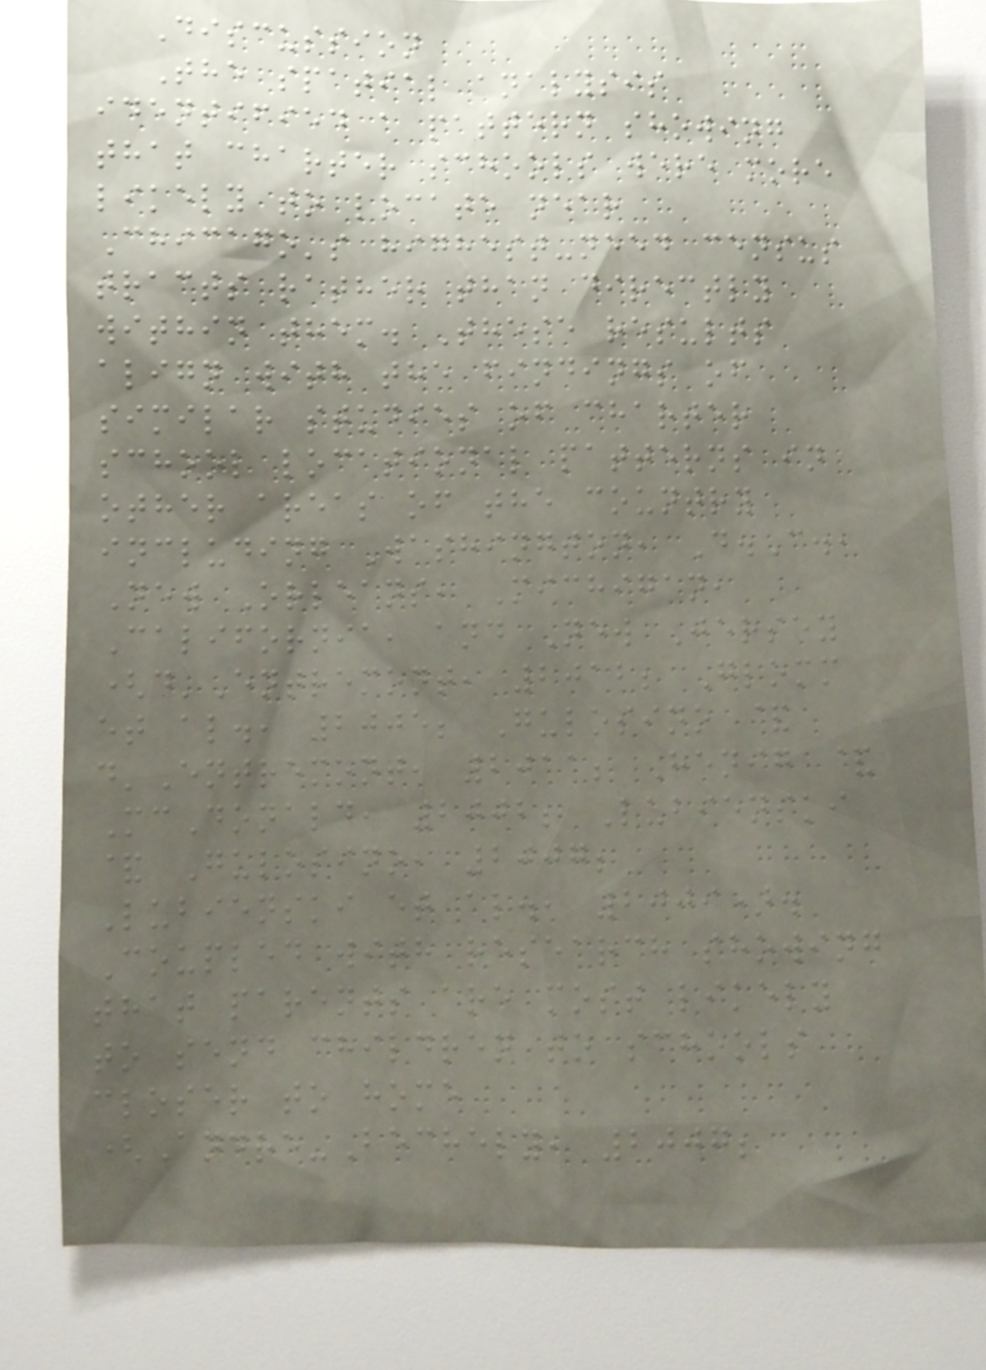Discussion
The spatial analysis
identified a pattern showing
that charter schools were more
likely to locate near
Chicago's highest-need census
tracts rather than directly
within them. These results
align with the findings of
similar studies of charter
school locational patterns in
other areas of the country
including Washington, D.C.,
New Orleans, Michigan,
California, and New Jersey
(d'Entremont, 2012; Glomm
et al., 2005; Gulosino &
d'Entremont, 2011; Henig &
McDonald, 2002; Lubienski
& Gulosino, 2007;
Lubienski et al., 2009).
Coupled with research showing
that parents are most likely
to send children to schools
closer to home
(Andre-Bechely, 2007;
